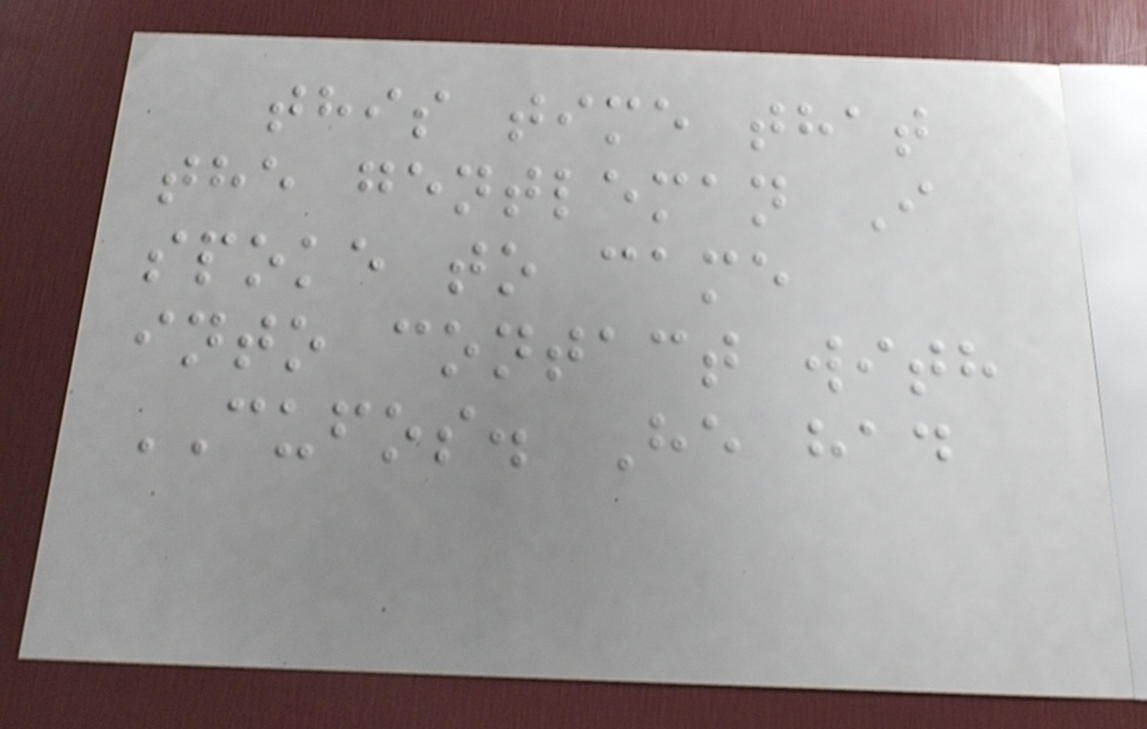this time that
the gentleman I
spoke to came
into contact with
CUFOS. He had
